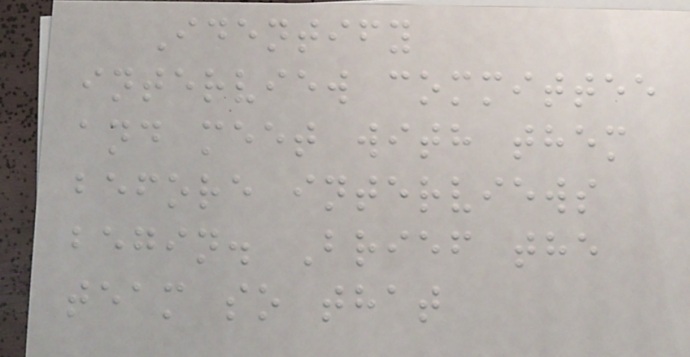Identify
interview committee
and meet with them
before interviews
begin. Brief the
team so that
